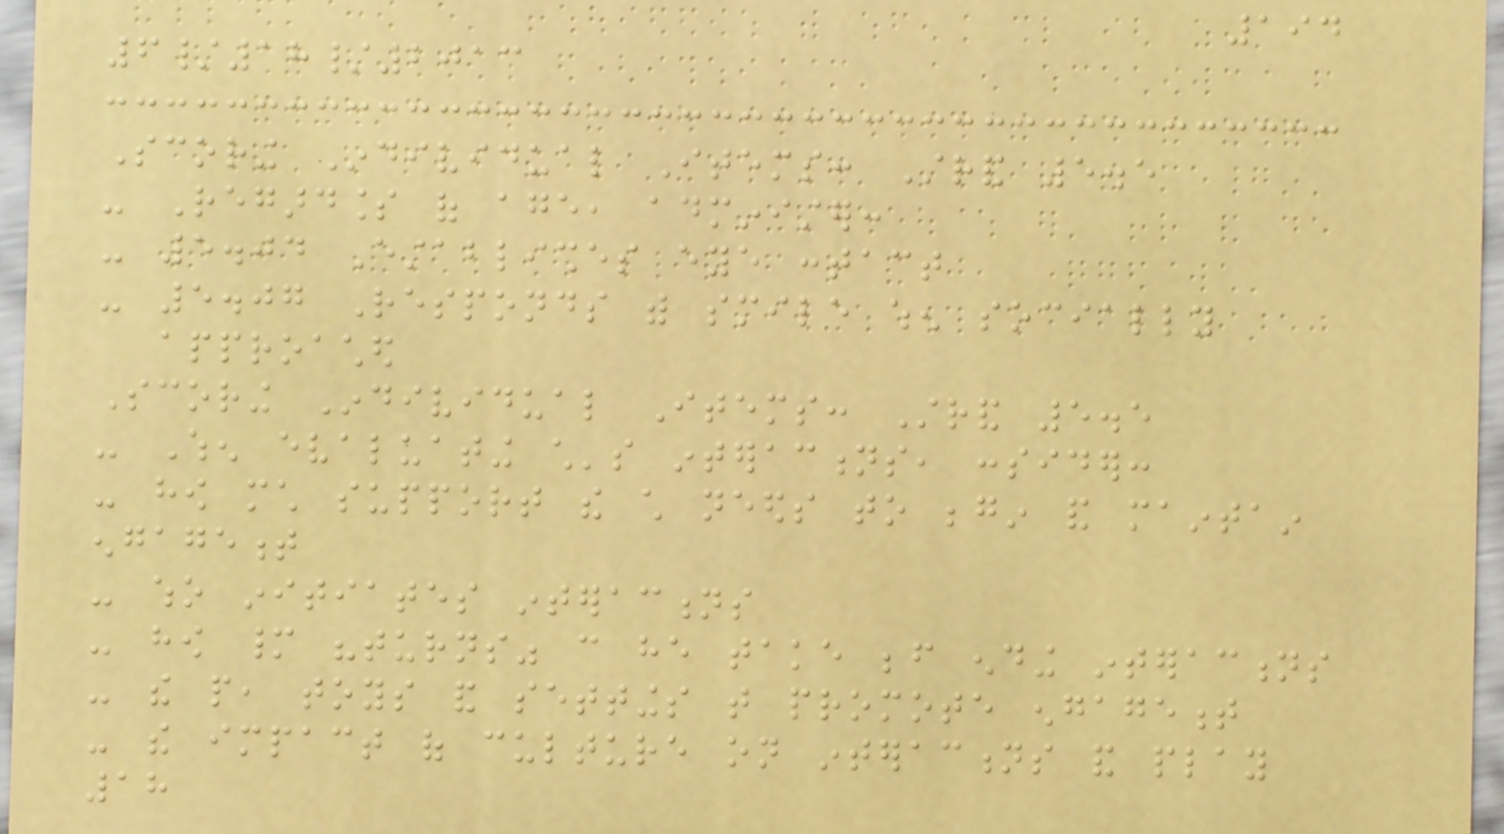194
6/18/2013
Scoring Individual Items: Strand 5.5
- Regardless of age, administer:
- 5.04 Establishes eye contact
- 5.07 Responds with smile when socially
approached
Scoring Individual Items: Strand 5.5
- When evaluating child's interactions, consider:
- how much support the child needs to begin and maintain
engagement
- who initiates interactions
- how many "turns" can he take before ending interactions
- the people, toys and settings that promote engagement
- the impact of culture on interactions and play
18
